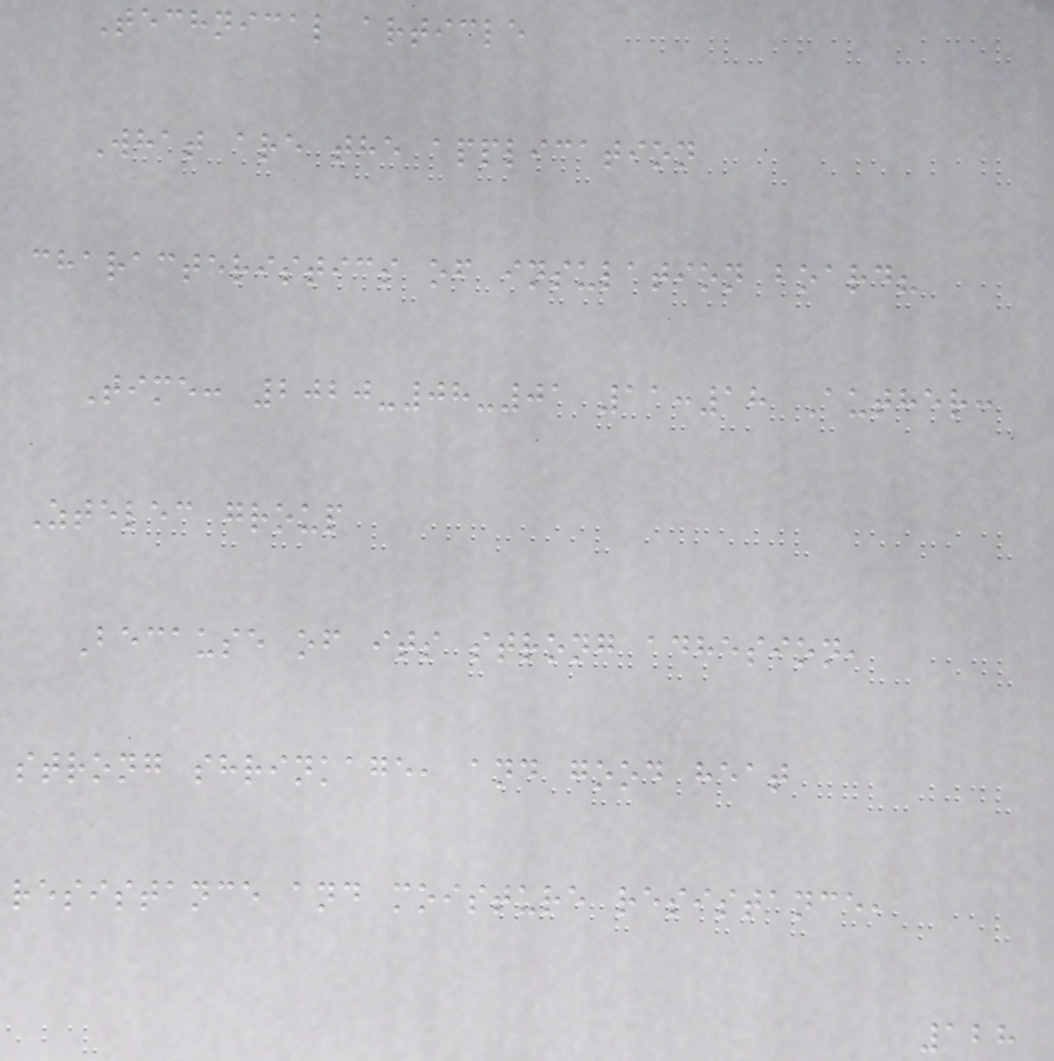Technical article
What are the application
characteristics of insulation board?
Time: 2020-08-01 11:18 Auther:
Ztelec group
Because of its strong adhesion,
strong shrinkage, and good heat
resistance and moisture resistance,
128
